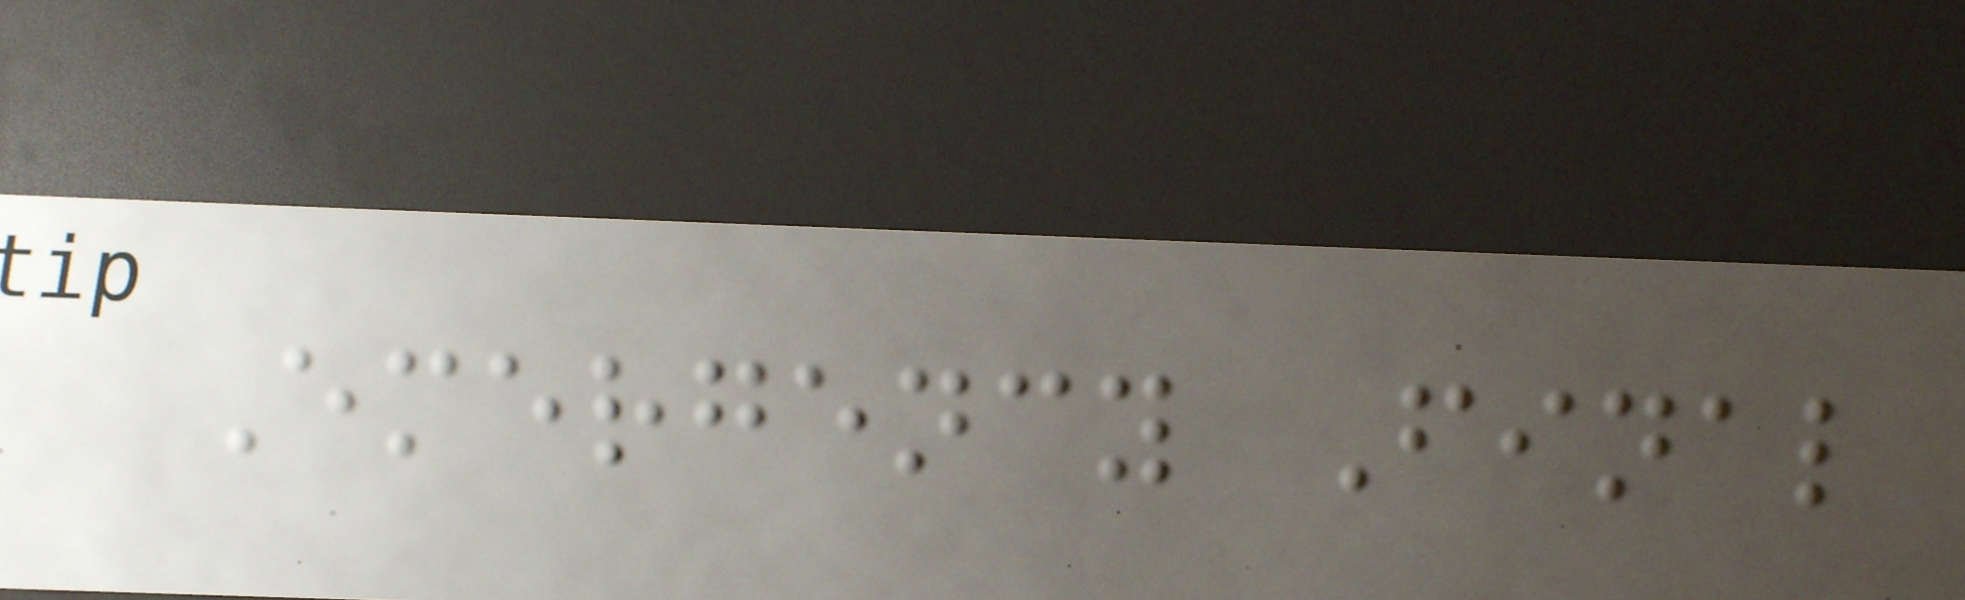Emergency Final
